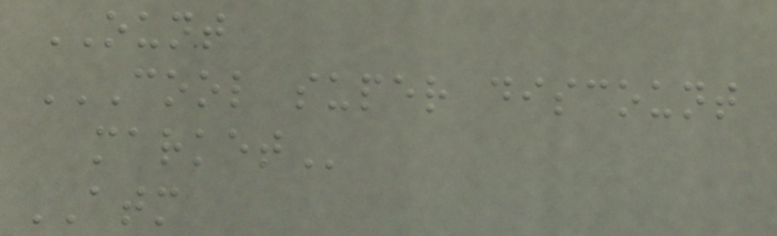OUNT
COOL SUPER DISCOUNT
MARKET
ATM
